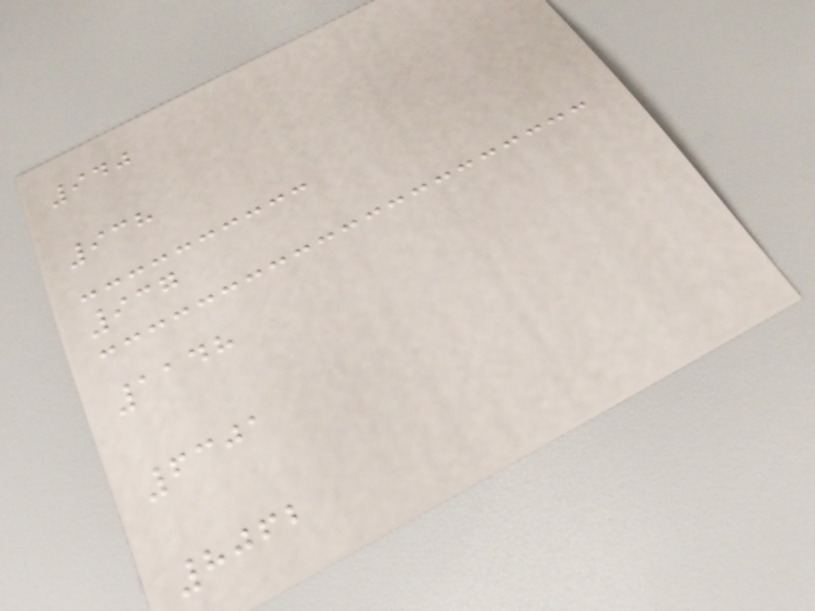940
938
937
1148
6301
8062
